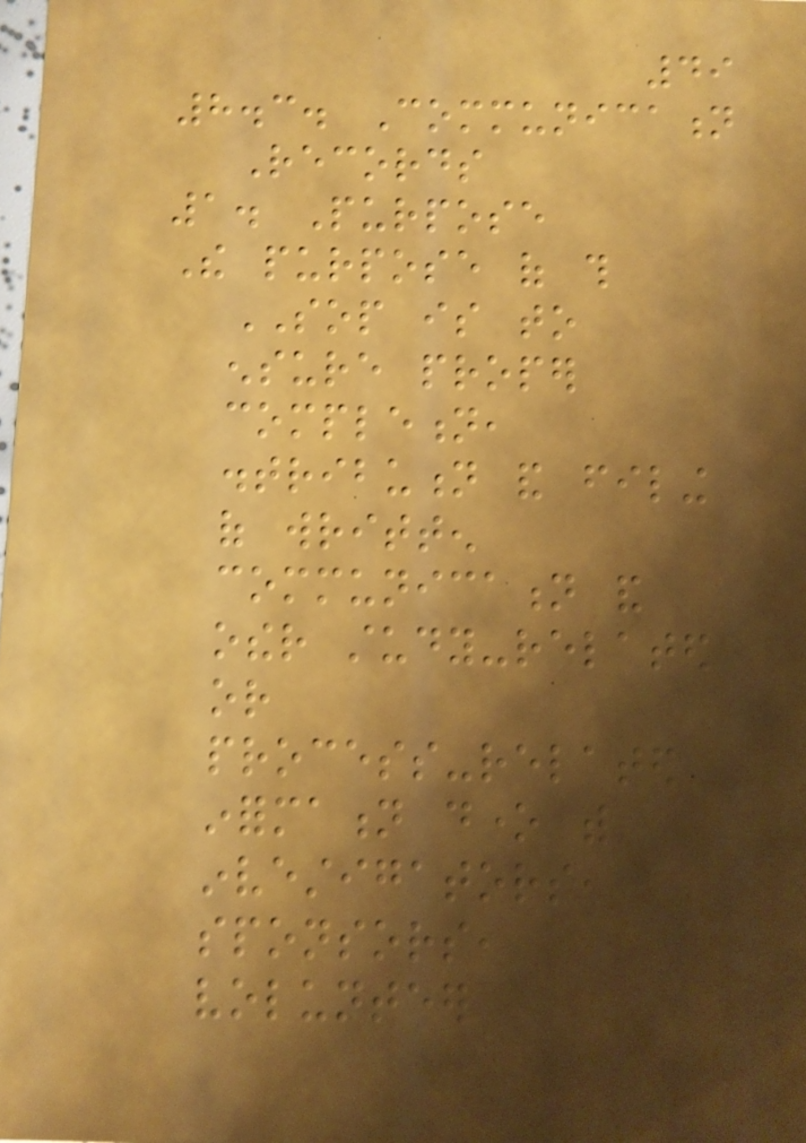49
8.3. Communication
Records
1. Purpose
The purpose of this
SOP is to
ensure proper
completion,
distribution and filing
of written
communication and
other study-related
or
process-related
information done with
investigators,
sponsors,
volunteer
